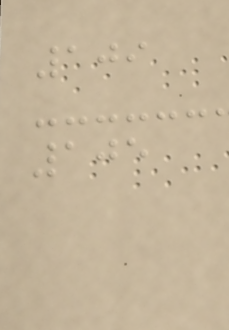109
105
